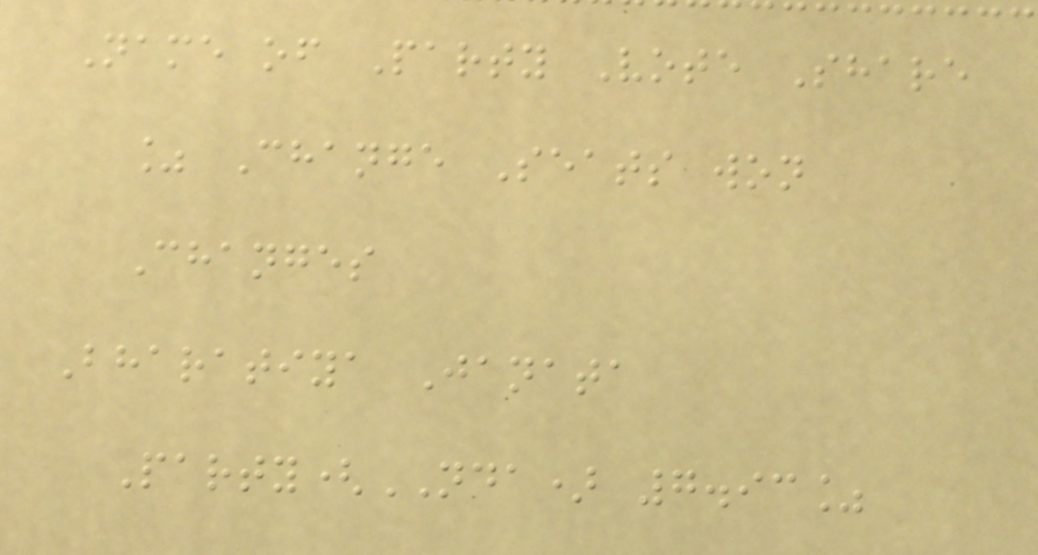Name of Party Vote Share
% Change Seats won
Changes
Bharatiya Janata
Party(NDA) 7.93%
